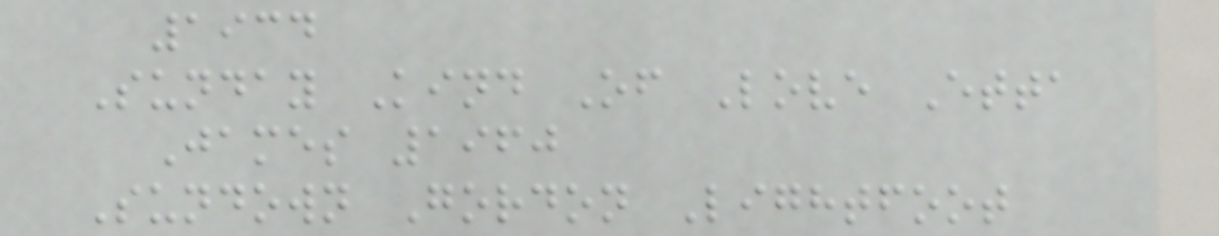1934
Sunday Kind Of Love Etta
James 1960
Sundown Gordon Lightfoot
